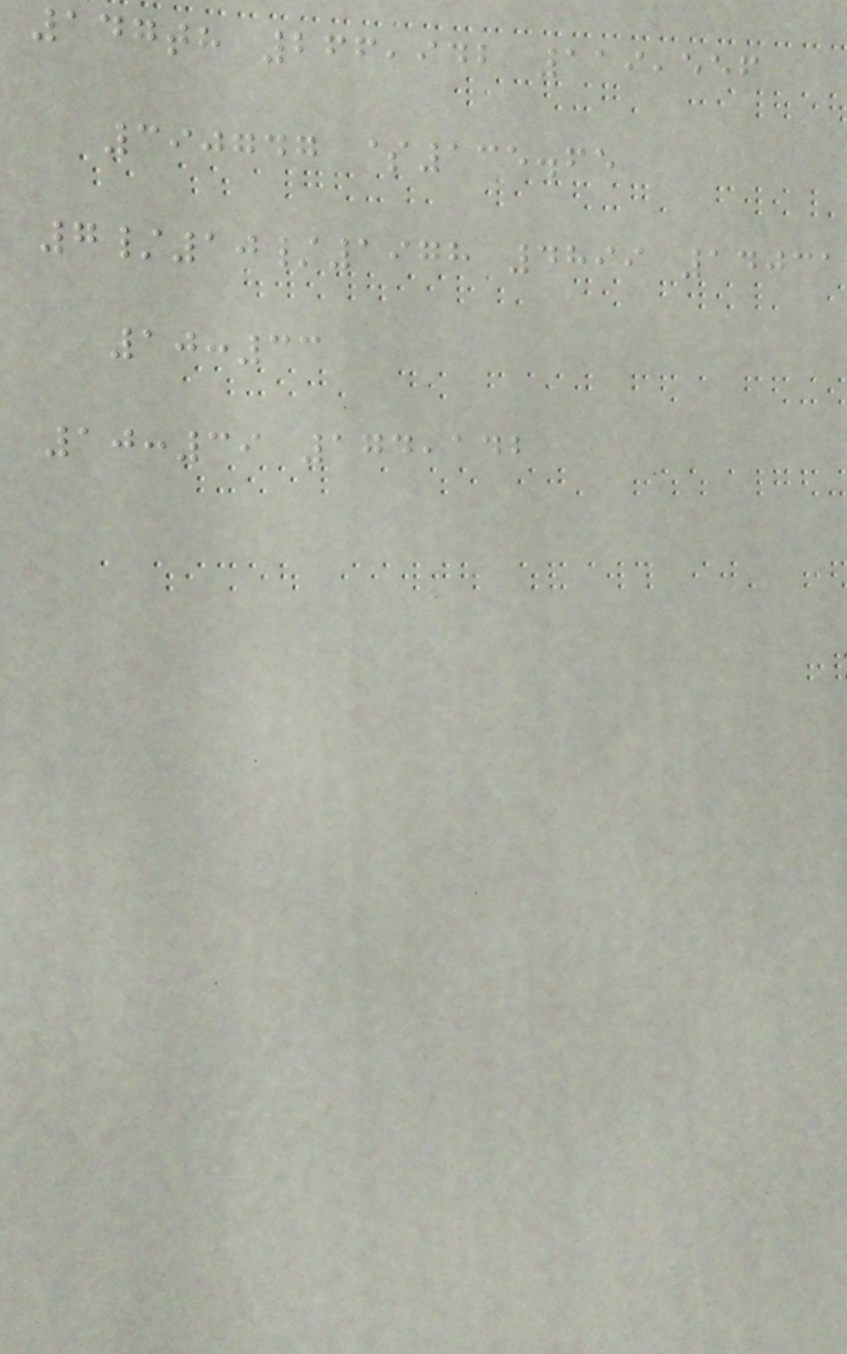147th 266,942 119,556
390747 $135.65
7/10/1978 4899 14031
10:33
10:39 174,142
